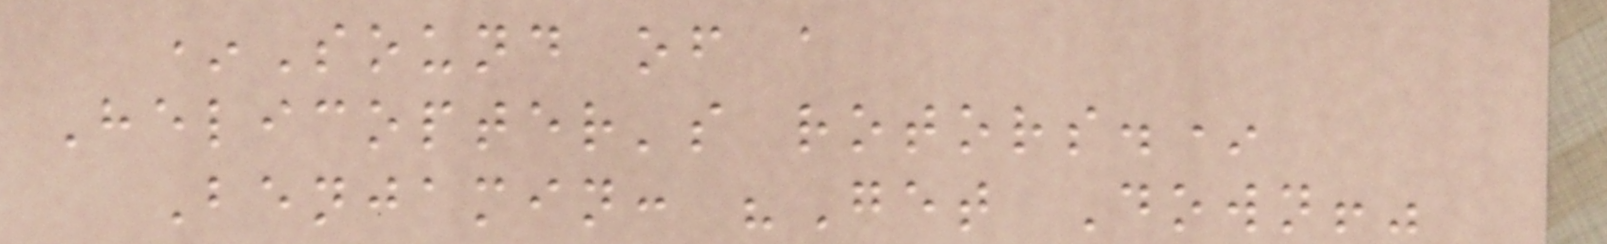*Sound of a
Helicopter's rotors.*
Benjamin: "Get Down!"
